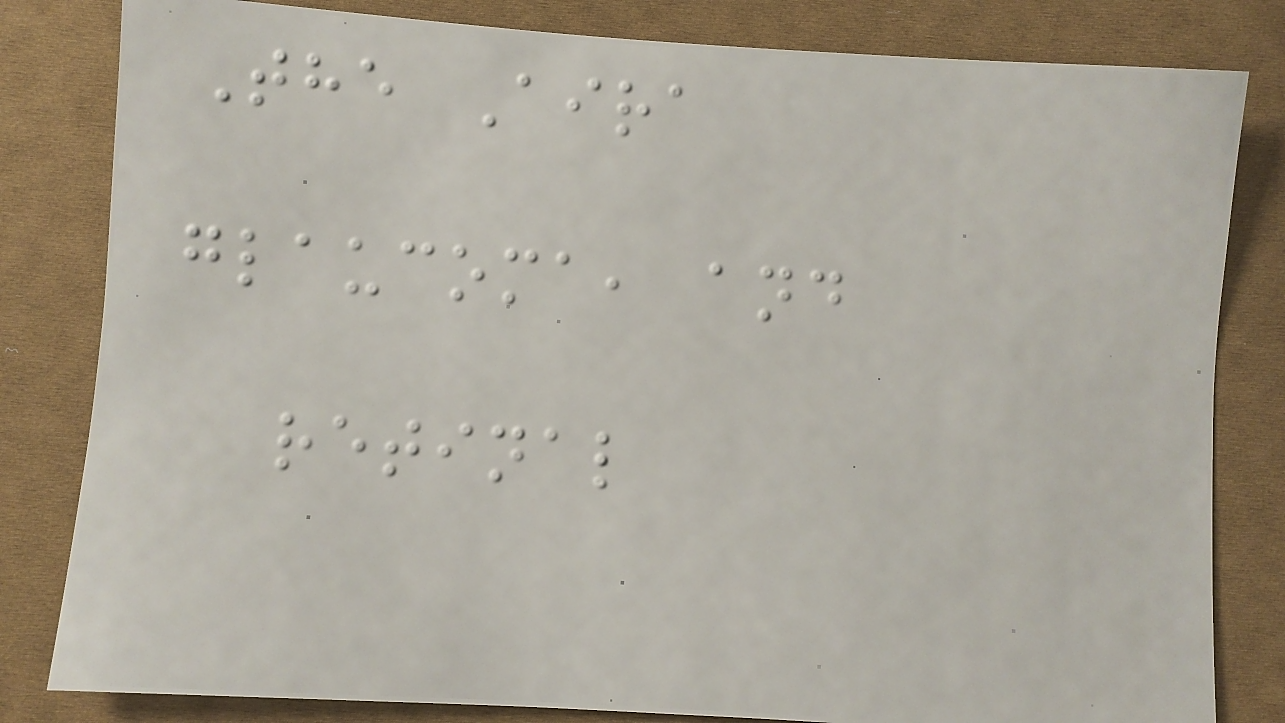The Aira
glaucoma, and
retinal
